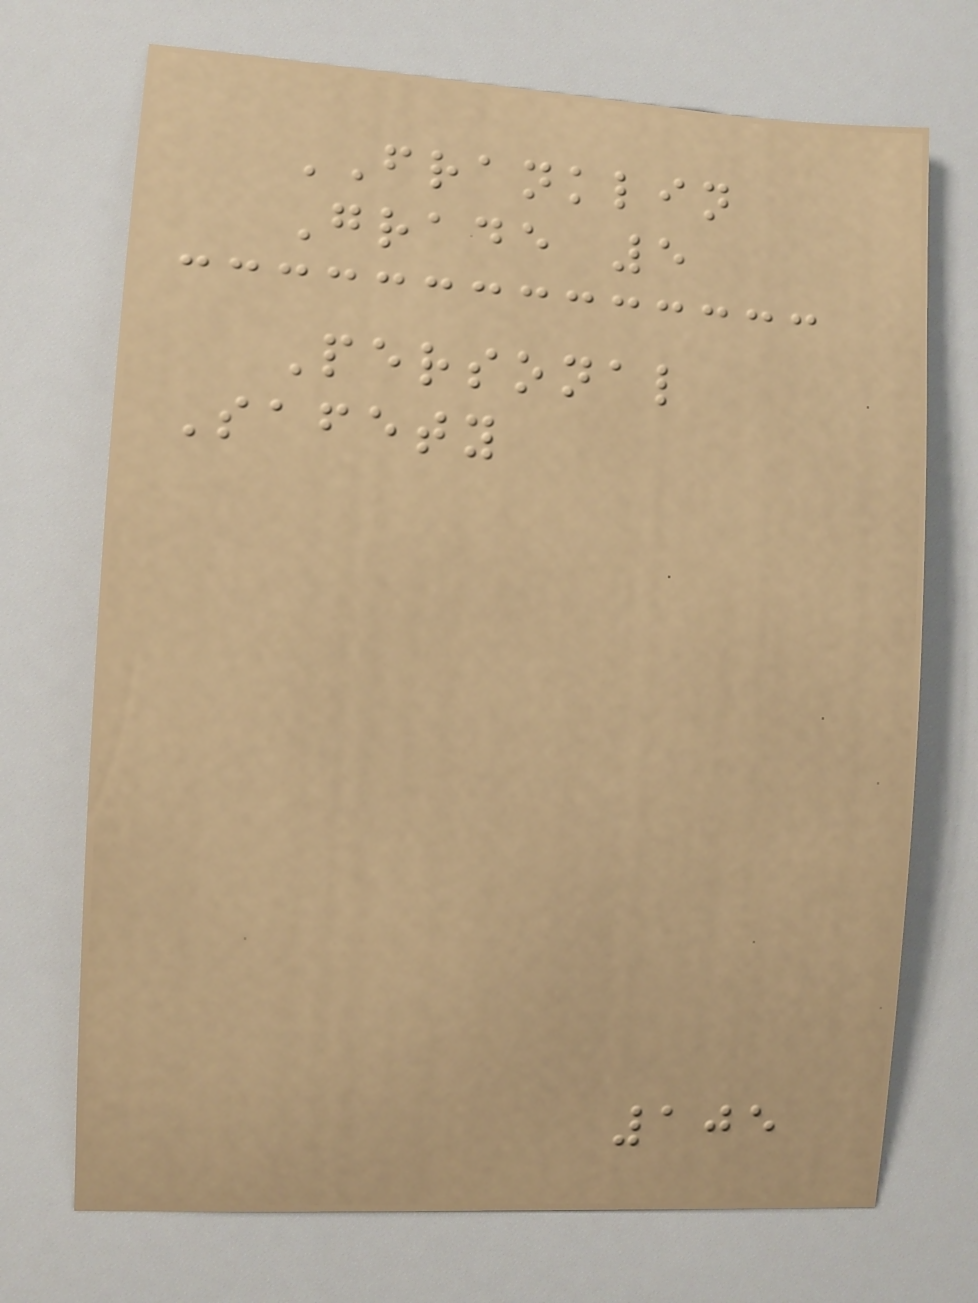FRANKLIN
Grade 5
Personal
Safety
105
